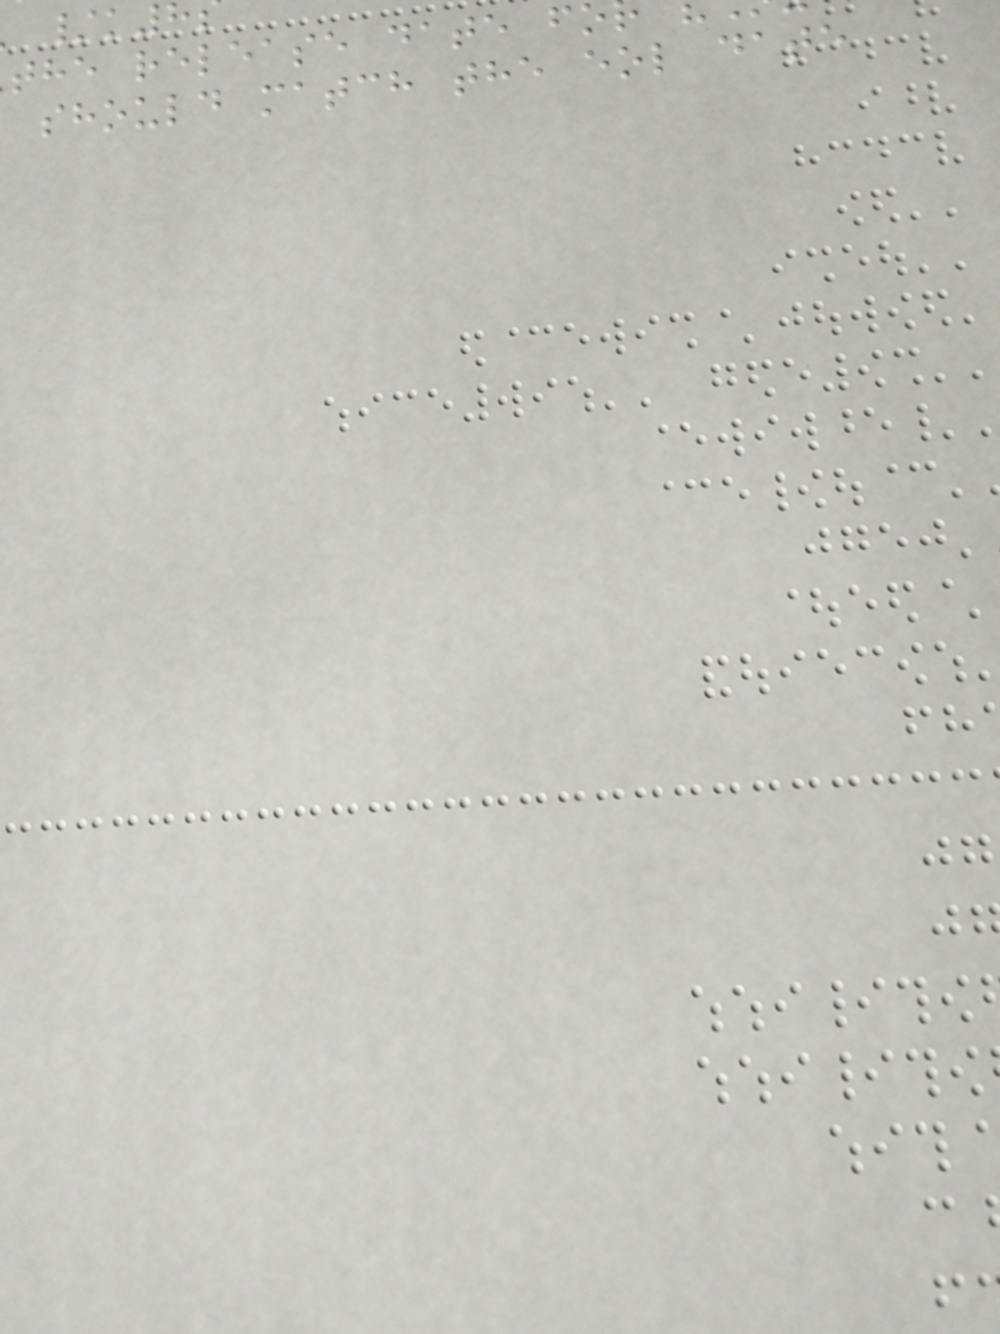the release date f
should match the eol date
